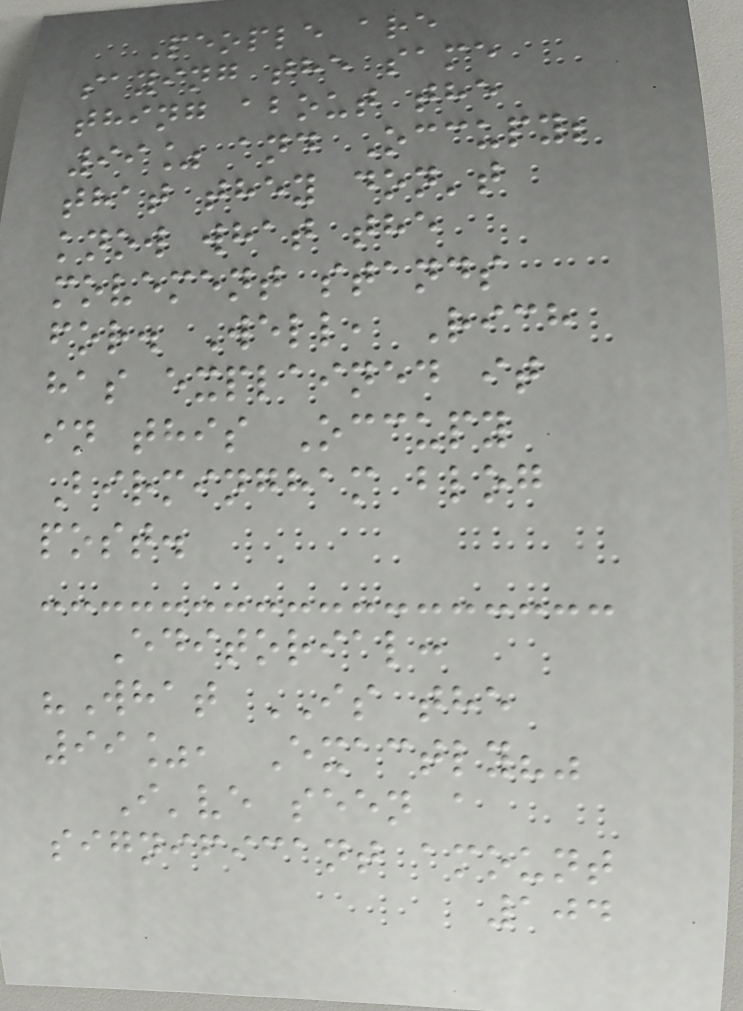People are
saying the same
thing about the
99% and Occupy;
that they don't
know what the
movement stands
for. Well, Rich
has explained it
in this Occupy
Birmingham blog
post.
Editorial:
"What IS the
99%, Exactly?"
I've seen a
significant amount
104
